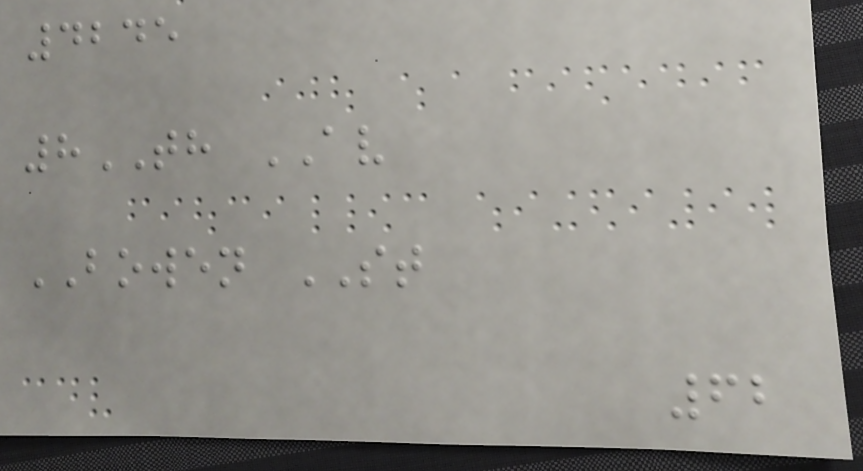4245
8TH AV
BOWEN ST
62
